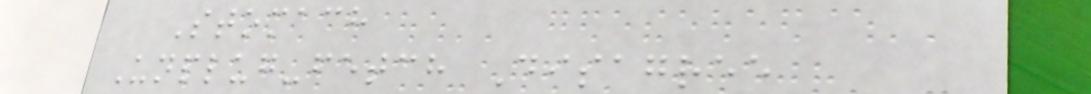Stomach
Unplug-fetch Disagree
